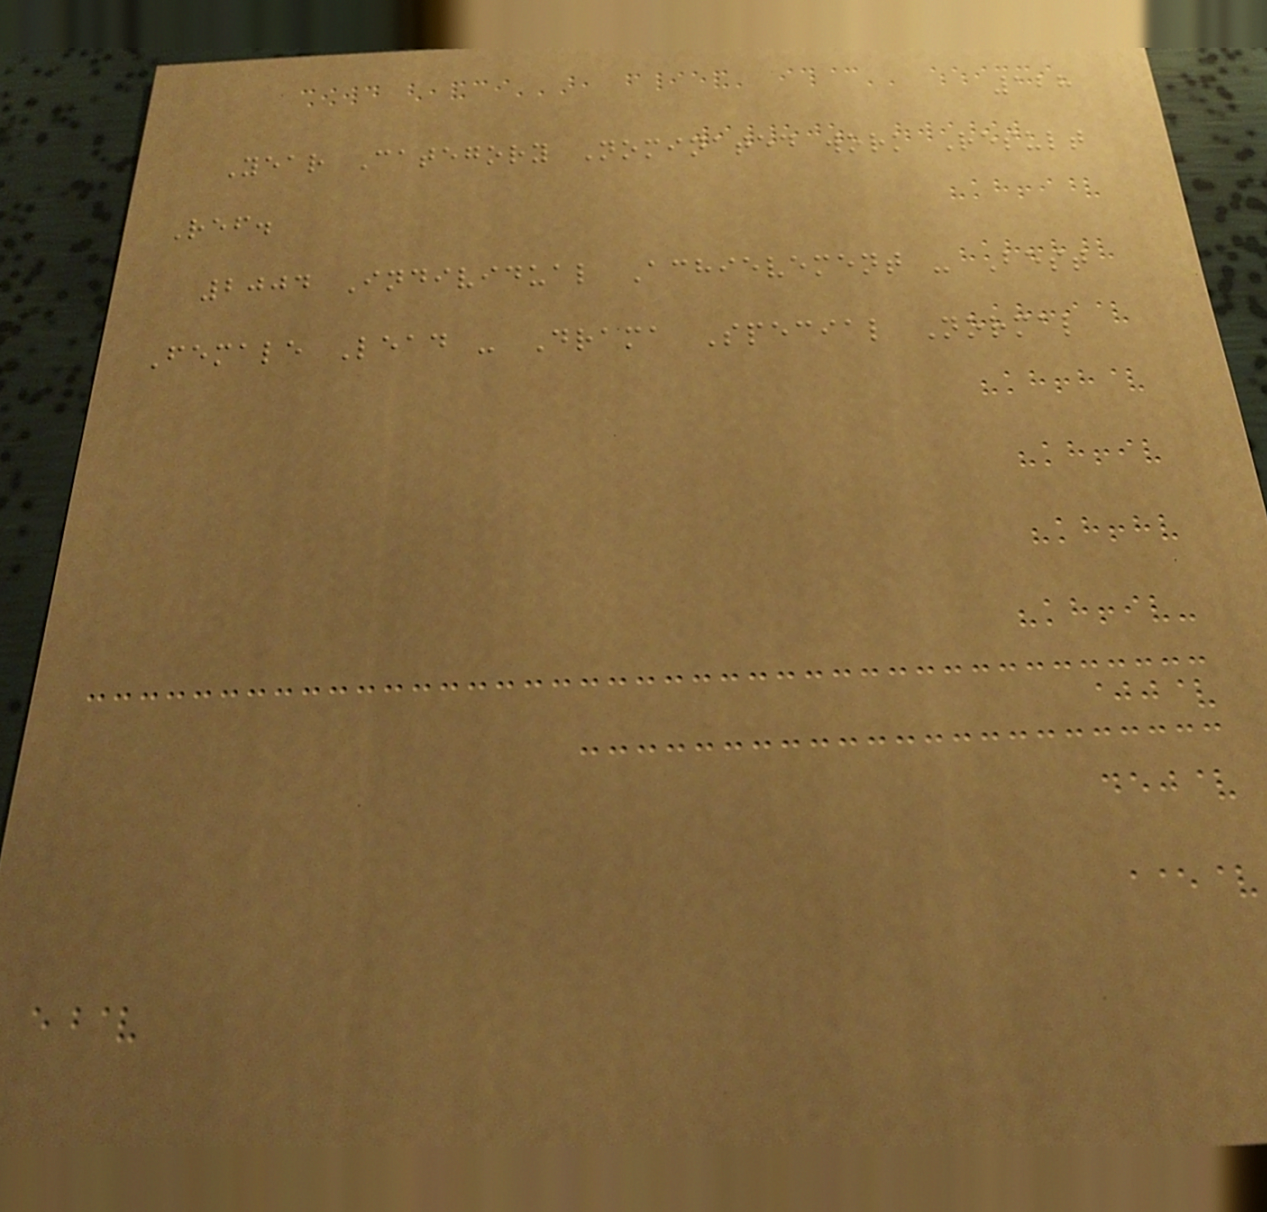128
Year Category Nominated work Result
Ref.
2004 Individual Achievement - Best
Female Lead - Drama Special Normal
